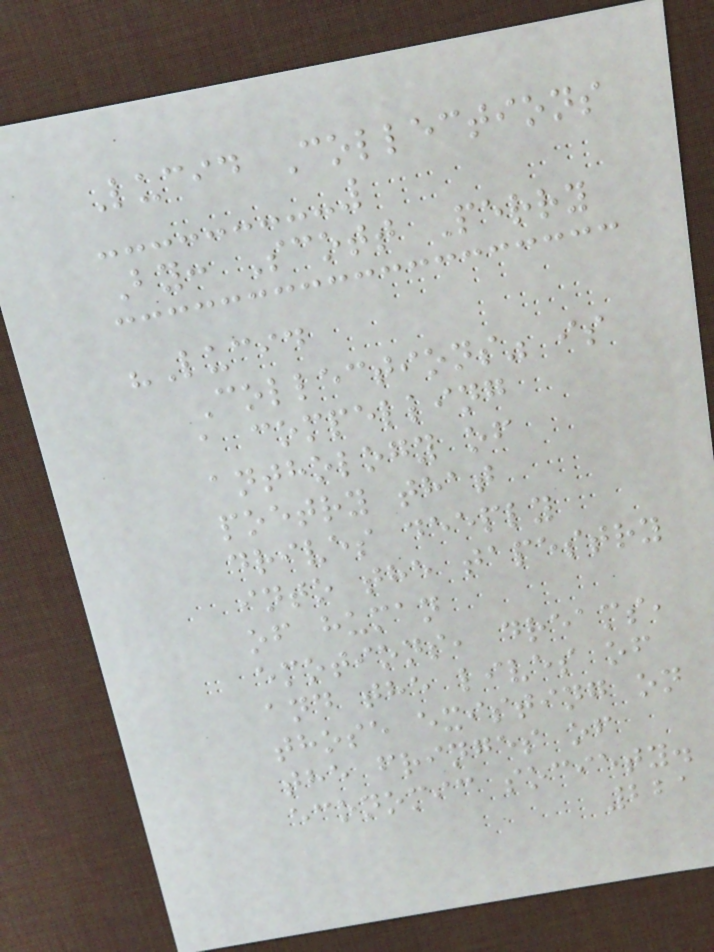Lucid Collections
By: Scott Perry
"Lucid
Collections" is
a compelling
anthology of
poetry that
drives deeply
into the tapestry
of human
emotions, dreams,
and the lives of
those existing on
the fringes of
economic society.
221
